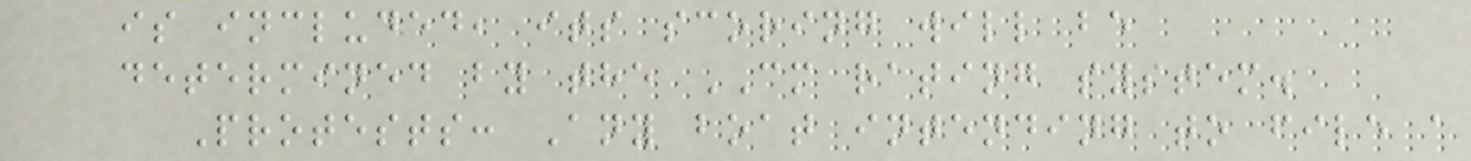is included, its scoring will be
determined by the CM rating system.
Protests: Any boat intending to file a
